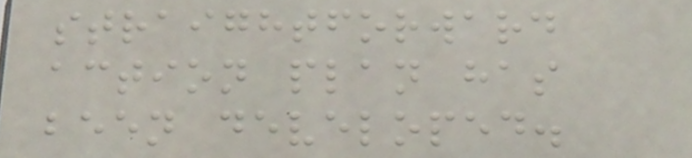straightforward
action plan has
been developed.
